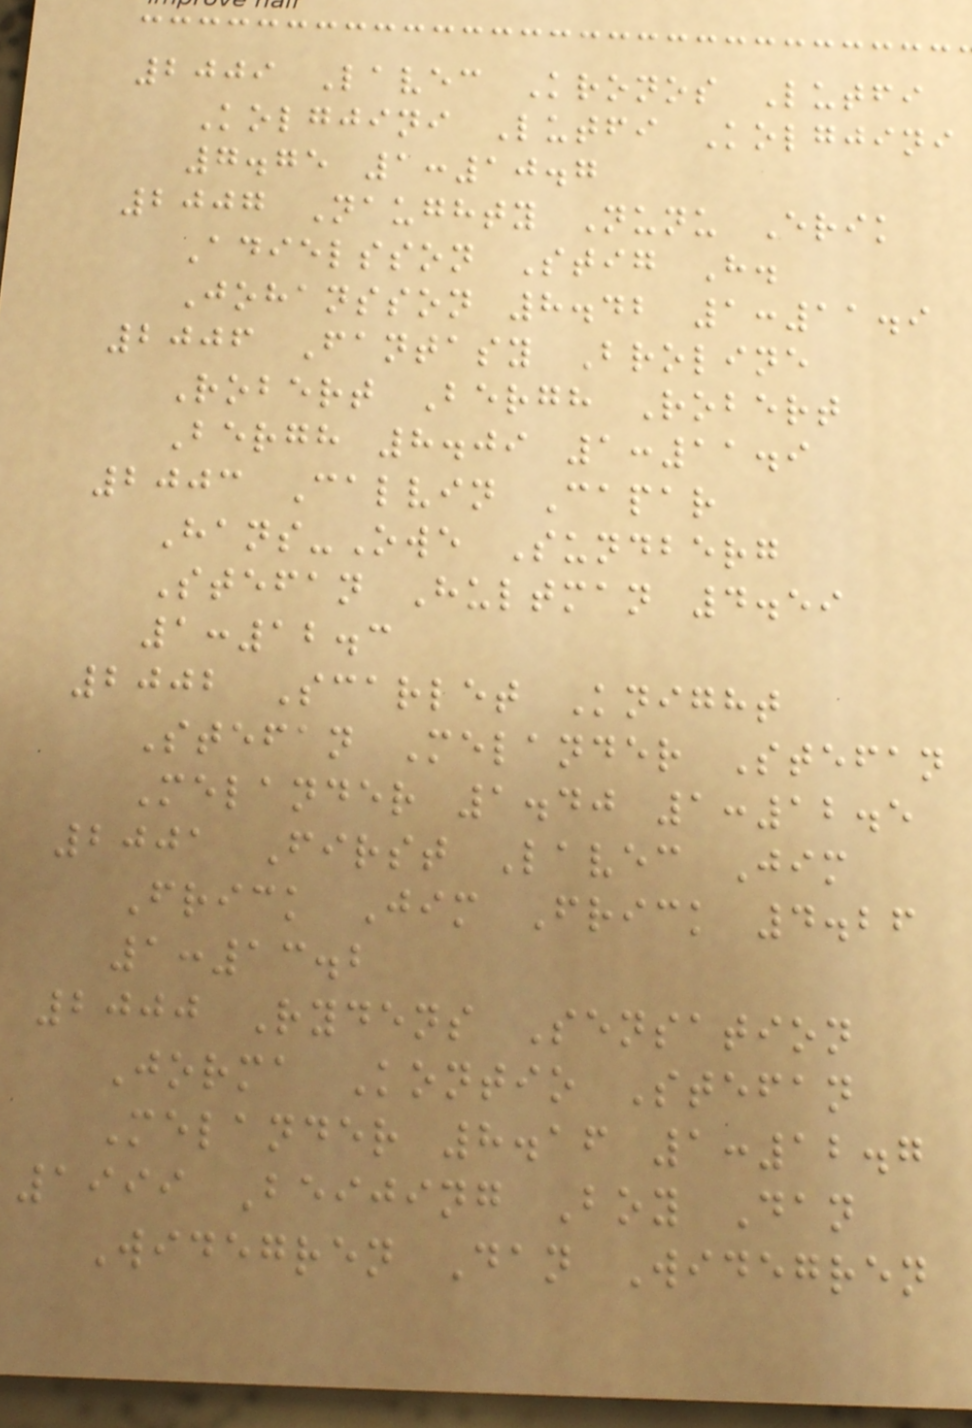2009 Lavec Kronos Lutfi
Kolgjini Lutfi Kolgjini
7.75 1:10.7
2007 Naughty Nunu Erik
Adielsson Stig H.
Johansson 8.42 1:11.9
2006 Fantasy Broline
Robert Bergh Robert
Bergh 8.09 1:11.9
2003 Calvin Capar
Hans-Owe Sundberg
Stefan Hultman 4.59
1:12.3
2002 Scarlet Knight
Stefan Melander Stefan
Melander 1.40 1:12.5
2001 First Lavec Jim
Frick Jim Frick 4.26
1:13.2
2000 Rydens Sensation
Jorma Kontio Stefan
Melander 8.16 1:12.7
1999 Beijing Boy Dan
Widegren Dan Widegren
